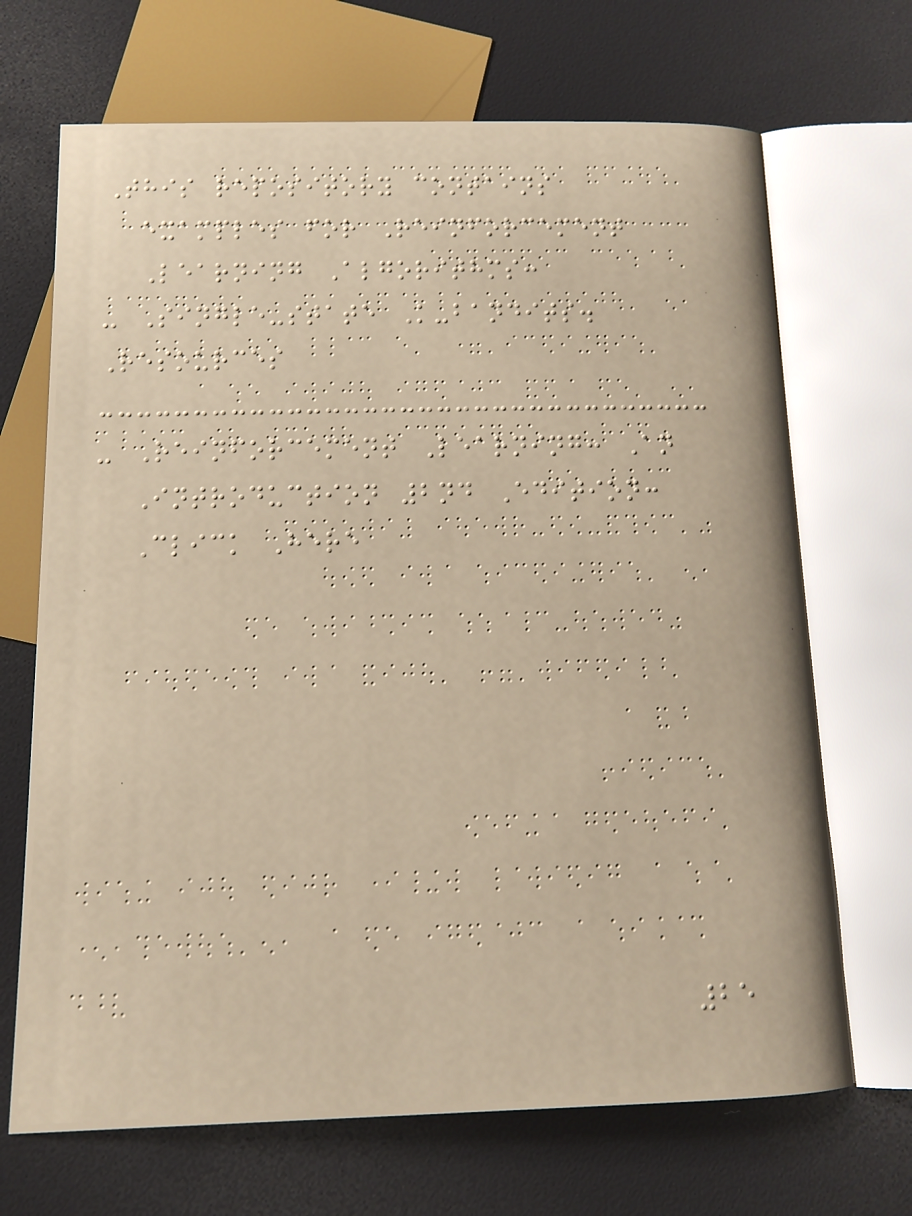This repository contains
examples for Reinforcement
Learning Algorithms:
- Single-state K-bandits.
Resources
- Reinforcement Learning: An
Introduction 2nd Edition:
Click Here
25
